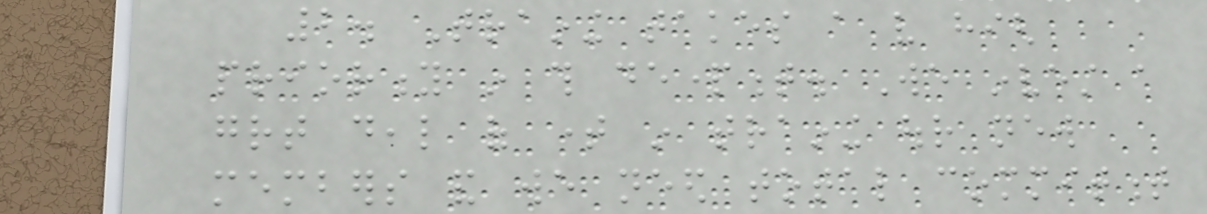2. Training takes a very high
priority in this department. We invest a
great deal of time in training our new
members and we need total commitment
